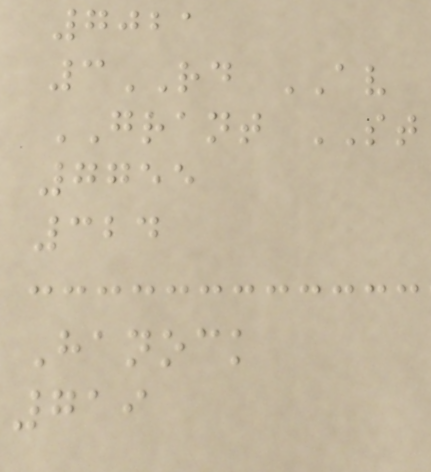7021
3RD AV
GRANT ST
7755
324
Hanock
719
